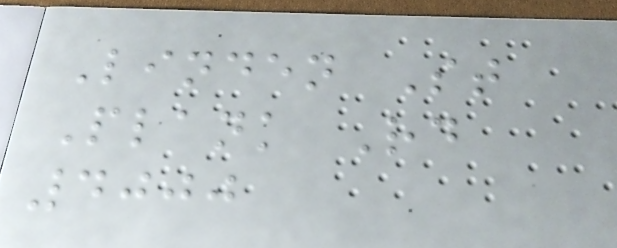Linden St
Plank Rd
4000
